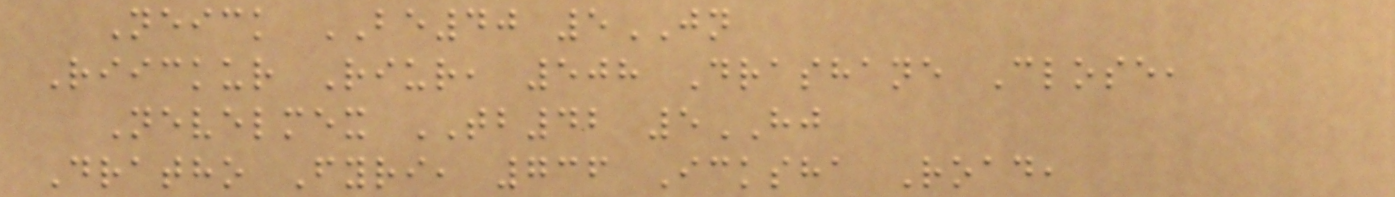Neick BE40 5JN
Riickur Riur, 508 Drashane Close,
Nevelmex TB42 5HJ
Dratho Fyri, 736 Icksha Road,
